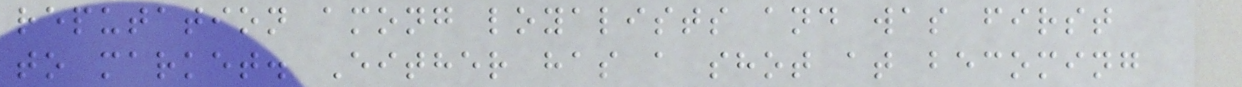reputation among loyalists and was first
to market. Either has a shot at becoming
